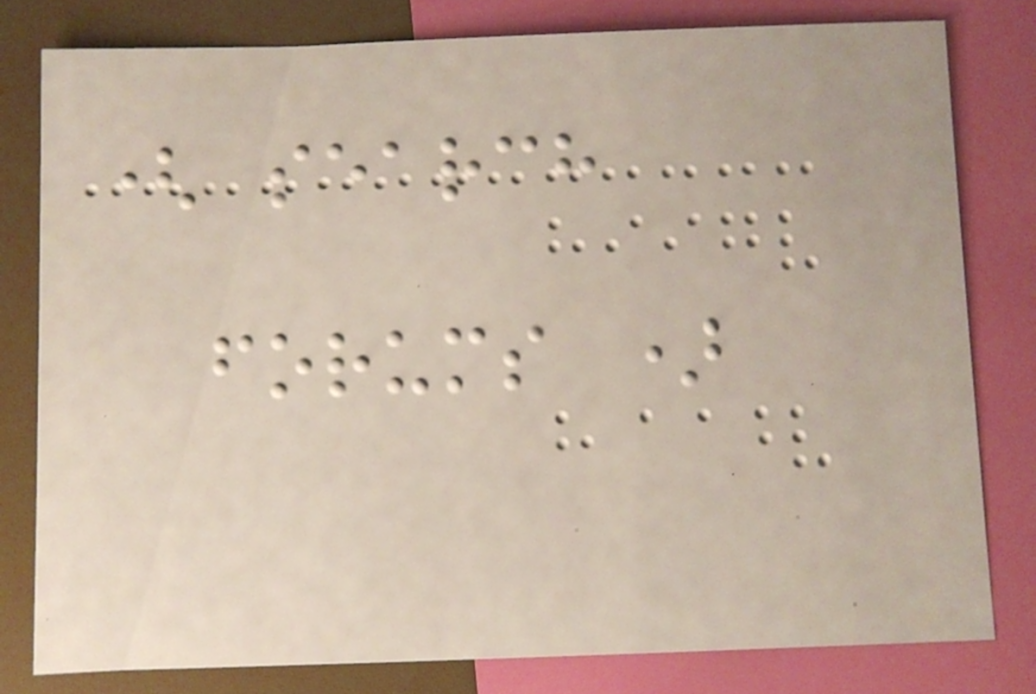( search
forums )
